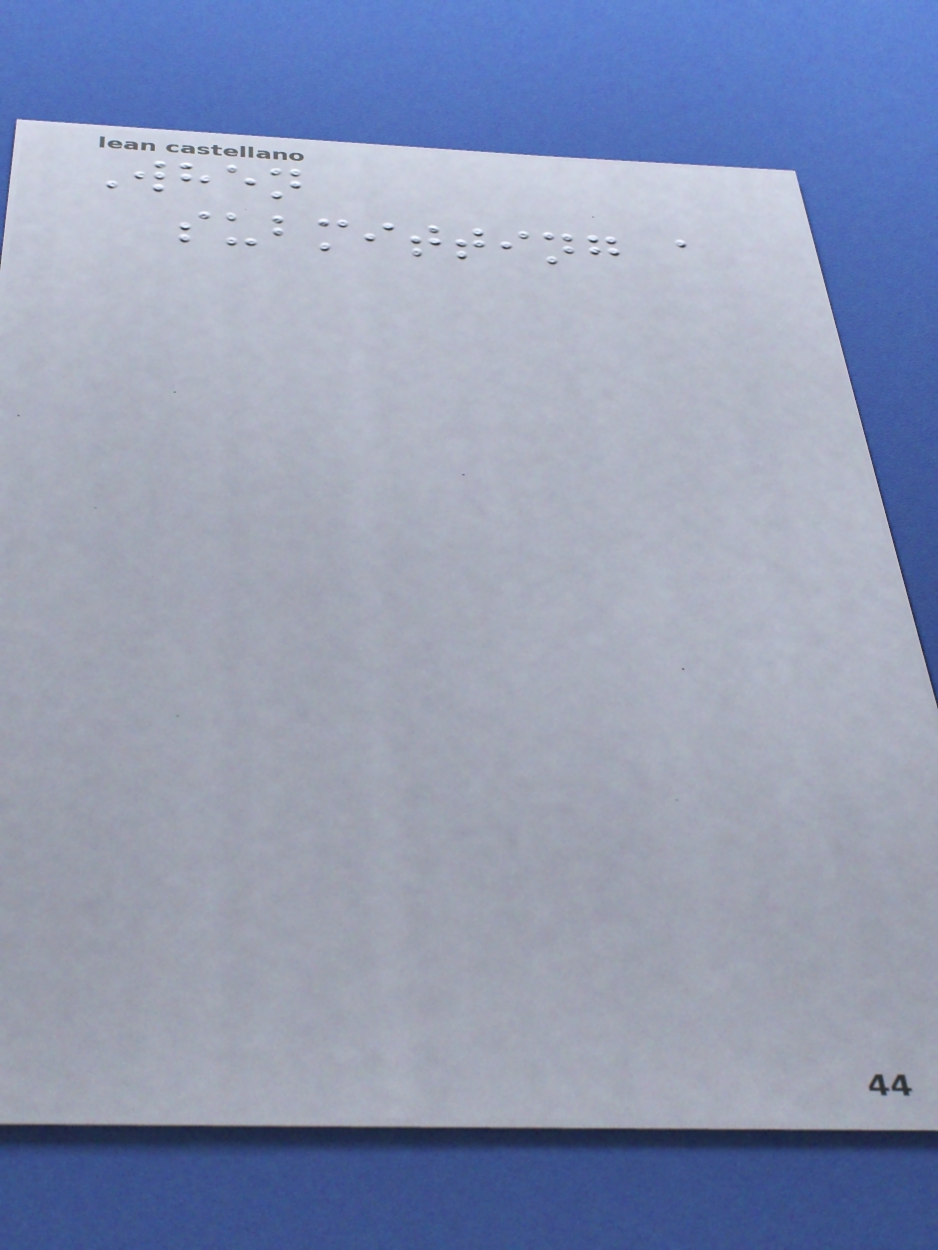When
submitting a
